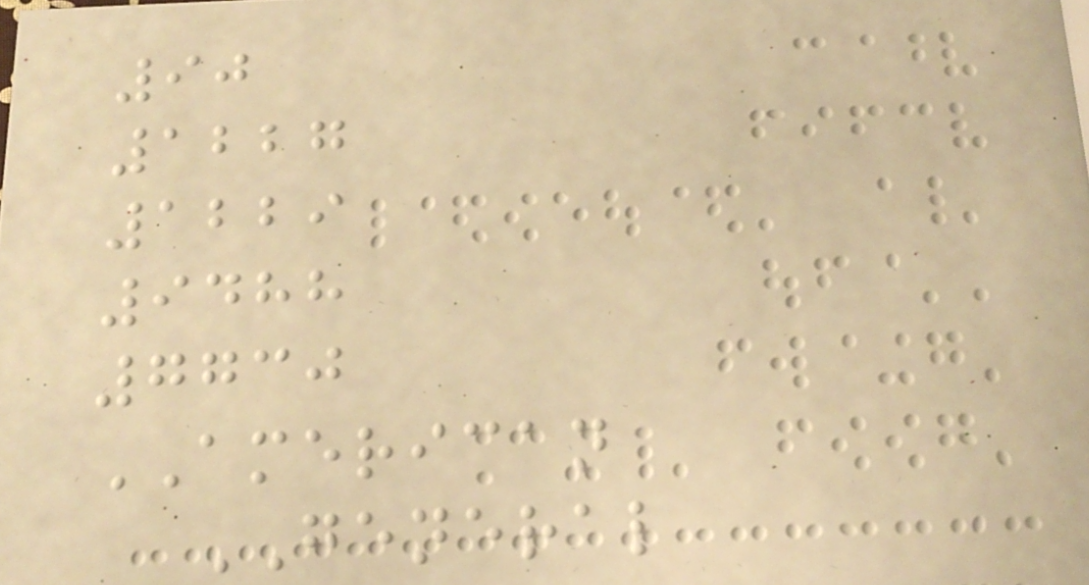90
1227
1229
9488
7730
AMERICAN
GENERAL
